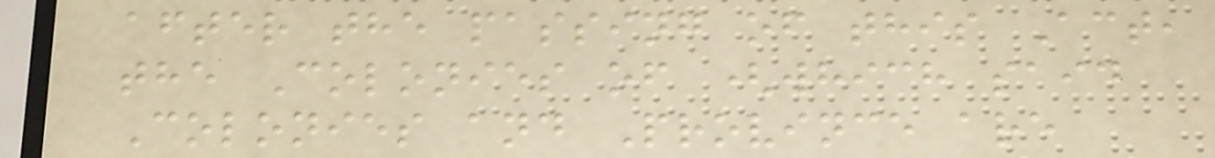after the passing of this Act,
the Colonies of (which said
Colonies and Province are
